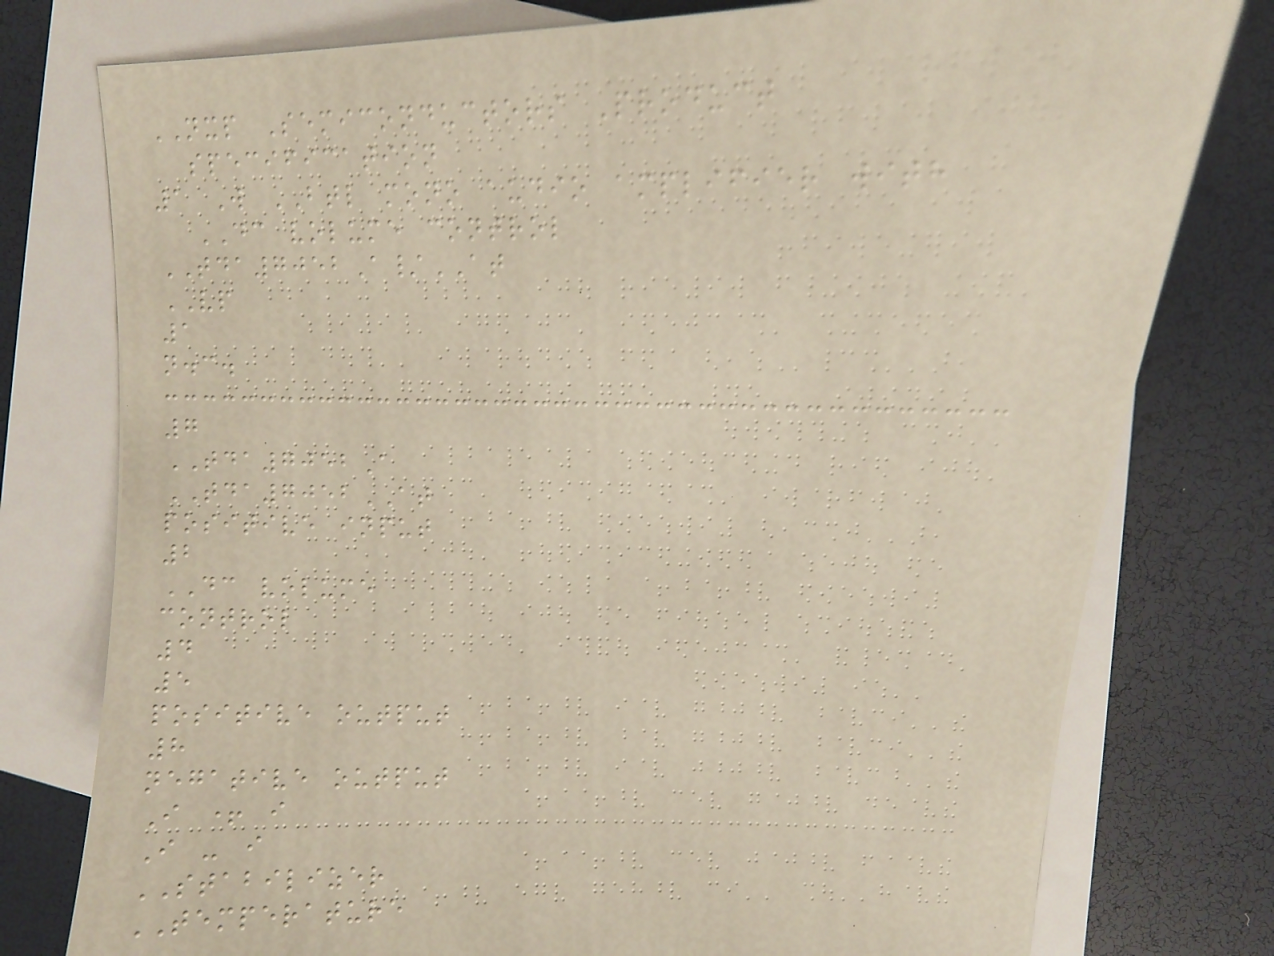NXP Semiconductors Product
specification
1 W BTL mono audio amplifier with
DC volume control
TDA7052A/AT
VP
1
n.c.
7
TDA7052A
TDA7052AT
positive input
2
DC volume
control
4
5
positive output
8
negative output
I + i
I - i
STABILIZER
TEMPERATURE
